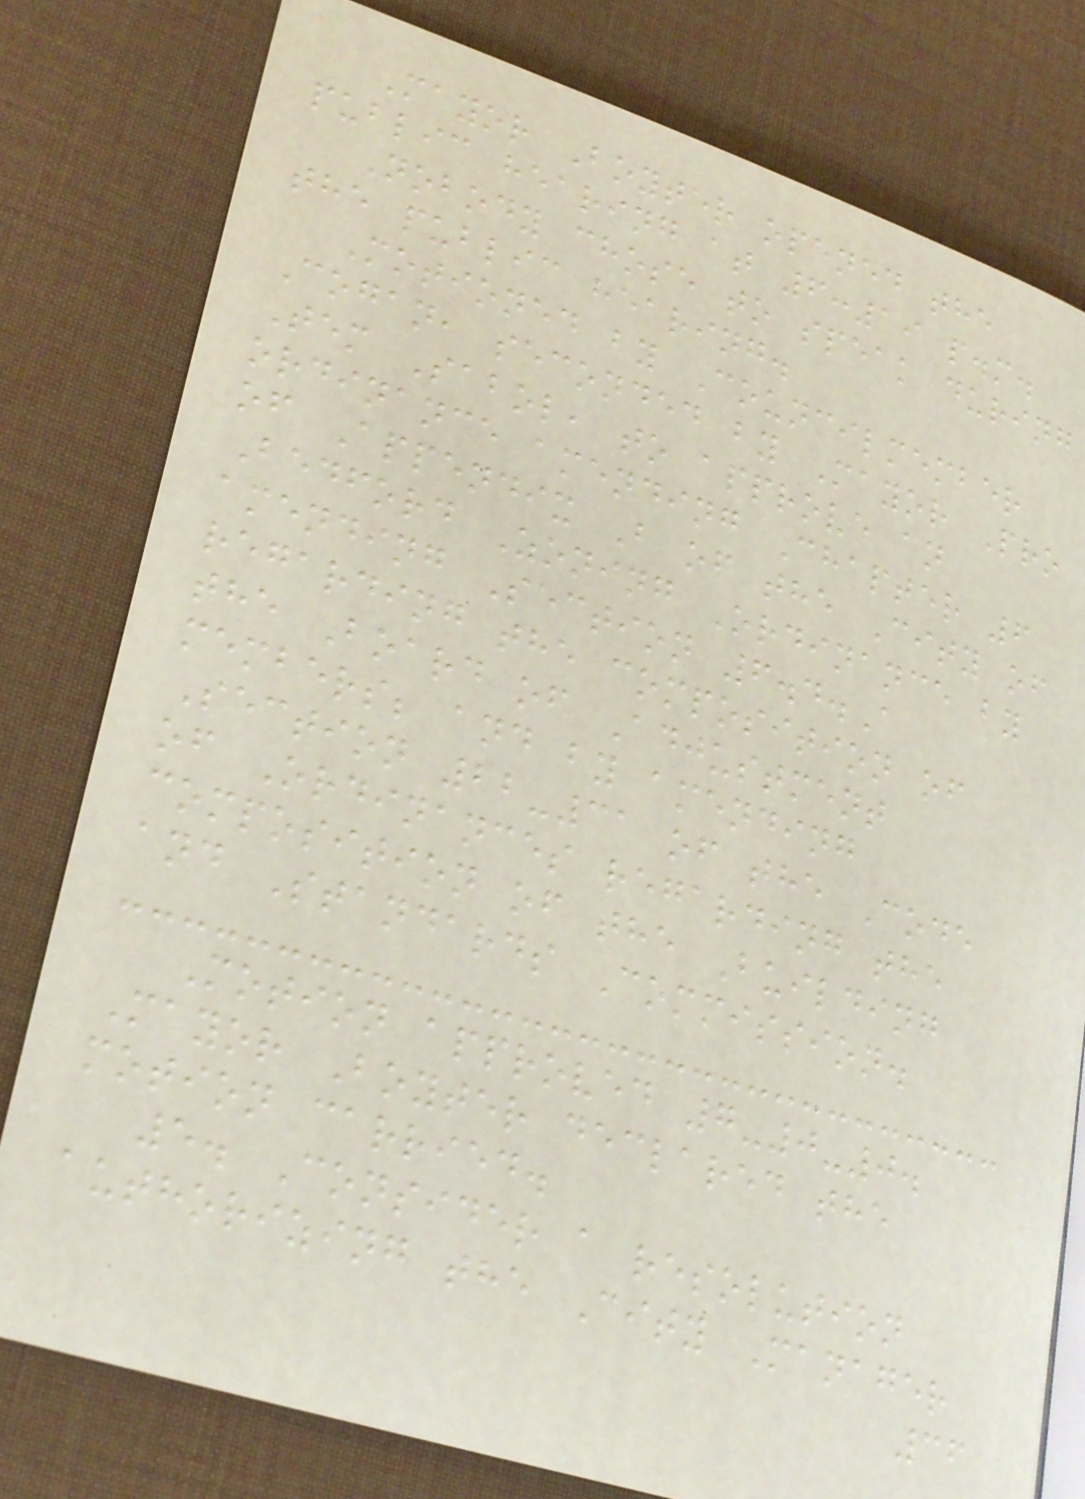Mayor Boyter opened the
public hearing at 6:19 p.m.
Nobody chose to speak during
the public hearing.
Motioned by Councilmember
Cogan, seconded by Mayor Pro
Tem Sabol, to approve an
ordinance amending Chapter 6
of Appendix B of the City of
Bedford Zoning Ordinance by
amending Section 6.4.A
regarding the composition of
the Board of Adjustment
members; and by amending
Section 22-31 of the Code
of Ordinances regarding the
composition of the Building
and Standards Commission.
Motion approved 7-0-0.
Mayor Boyter declared the
motion carried.
5. Consider a resolution
authorizing the City Manager
36
